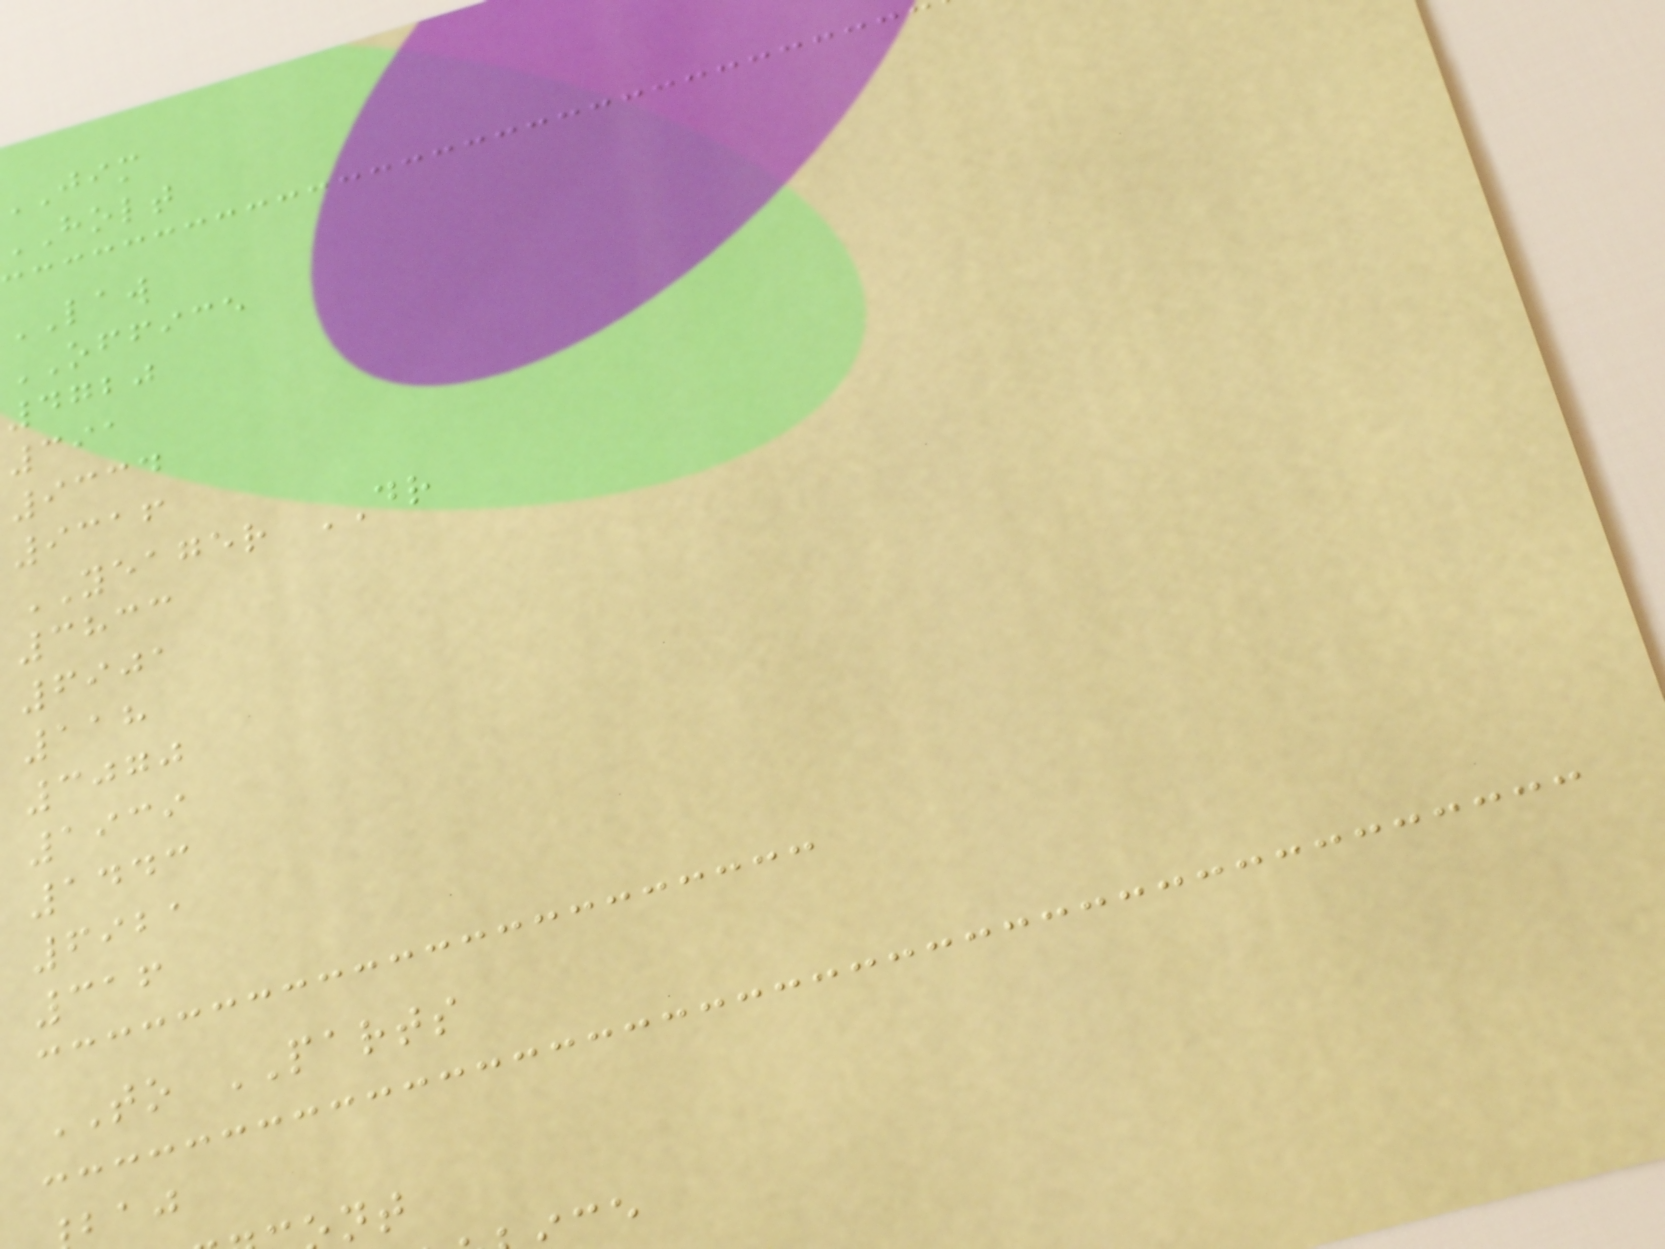holt
LAW
OFFICE
4720
391
9334
9316
YEAGER DR
3833
6901
118
3070
1939
1443
6921
316
TO PARTS
